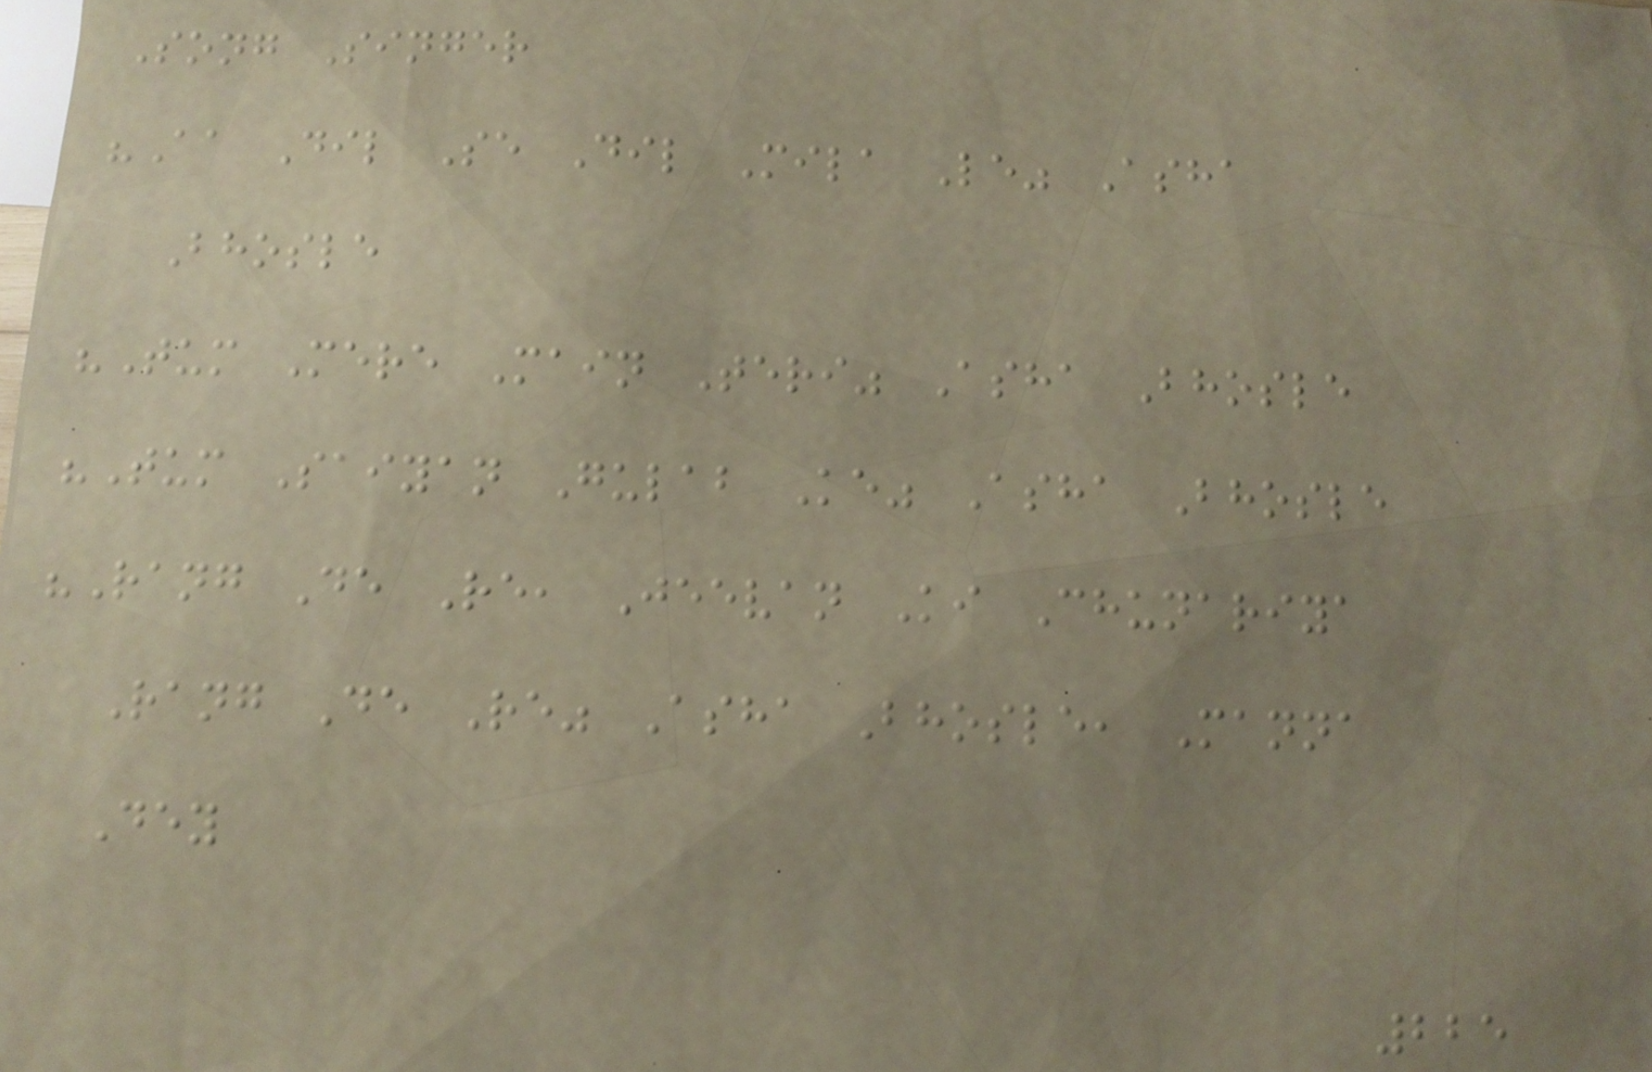Song Singer
"Aa Dil Se Dil Mila Le" Asha
Bhosle
"Tum Mere Main Teri" Asha Bhosle
"Tum Saiyan Gulab Ke" Asha Bhosle
"Rang De Re, Jeevan Ki Chunariya
Rang De Re" Asha Bhosle, Manna
Dey
225
